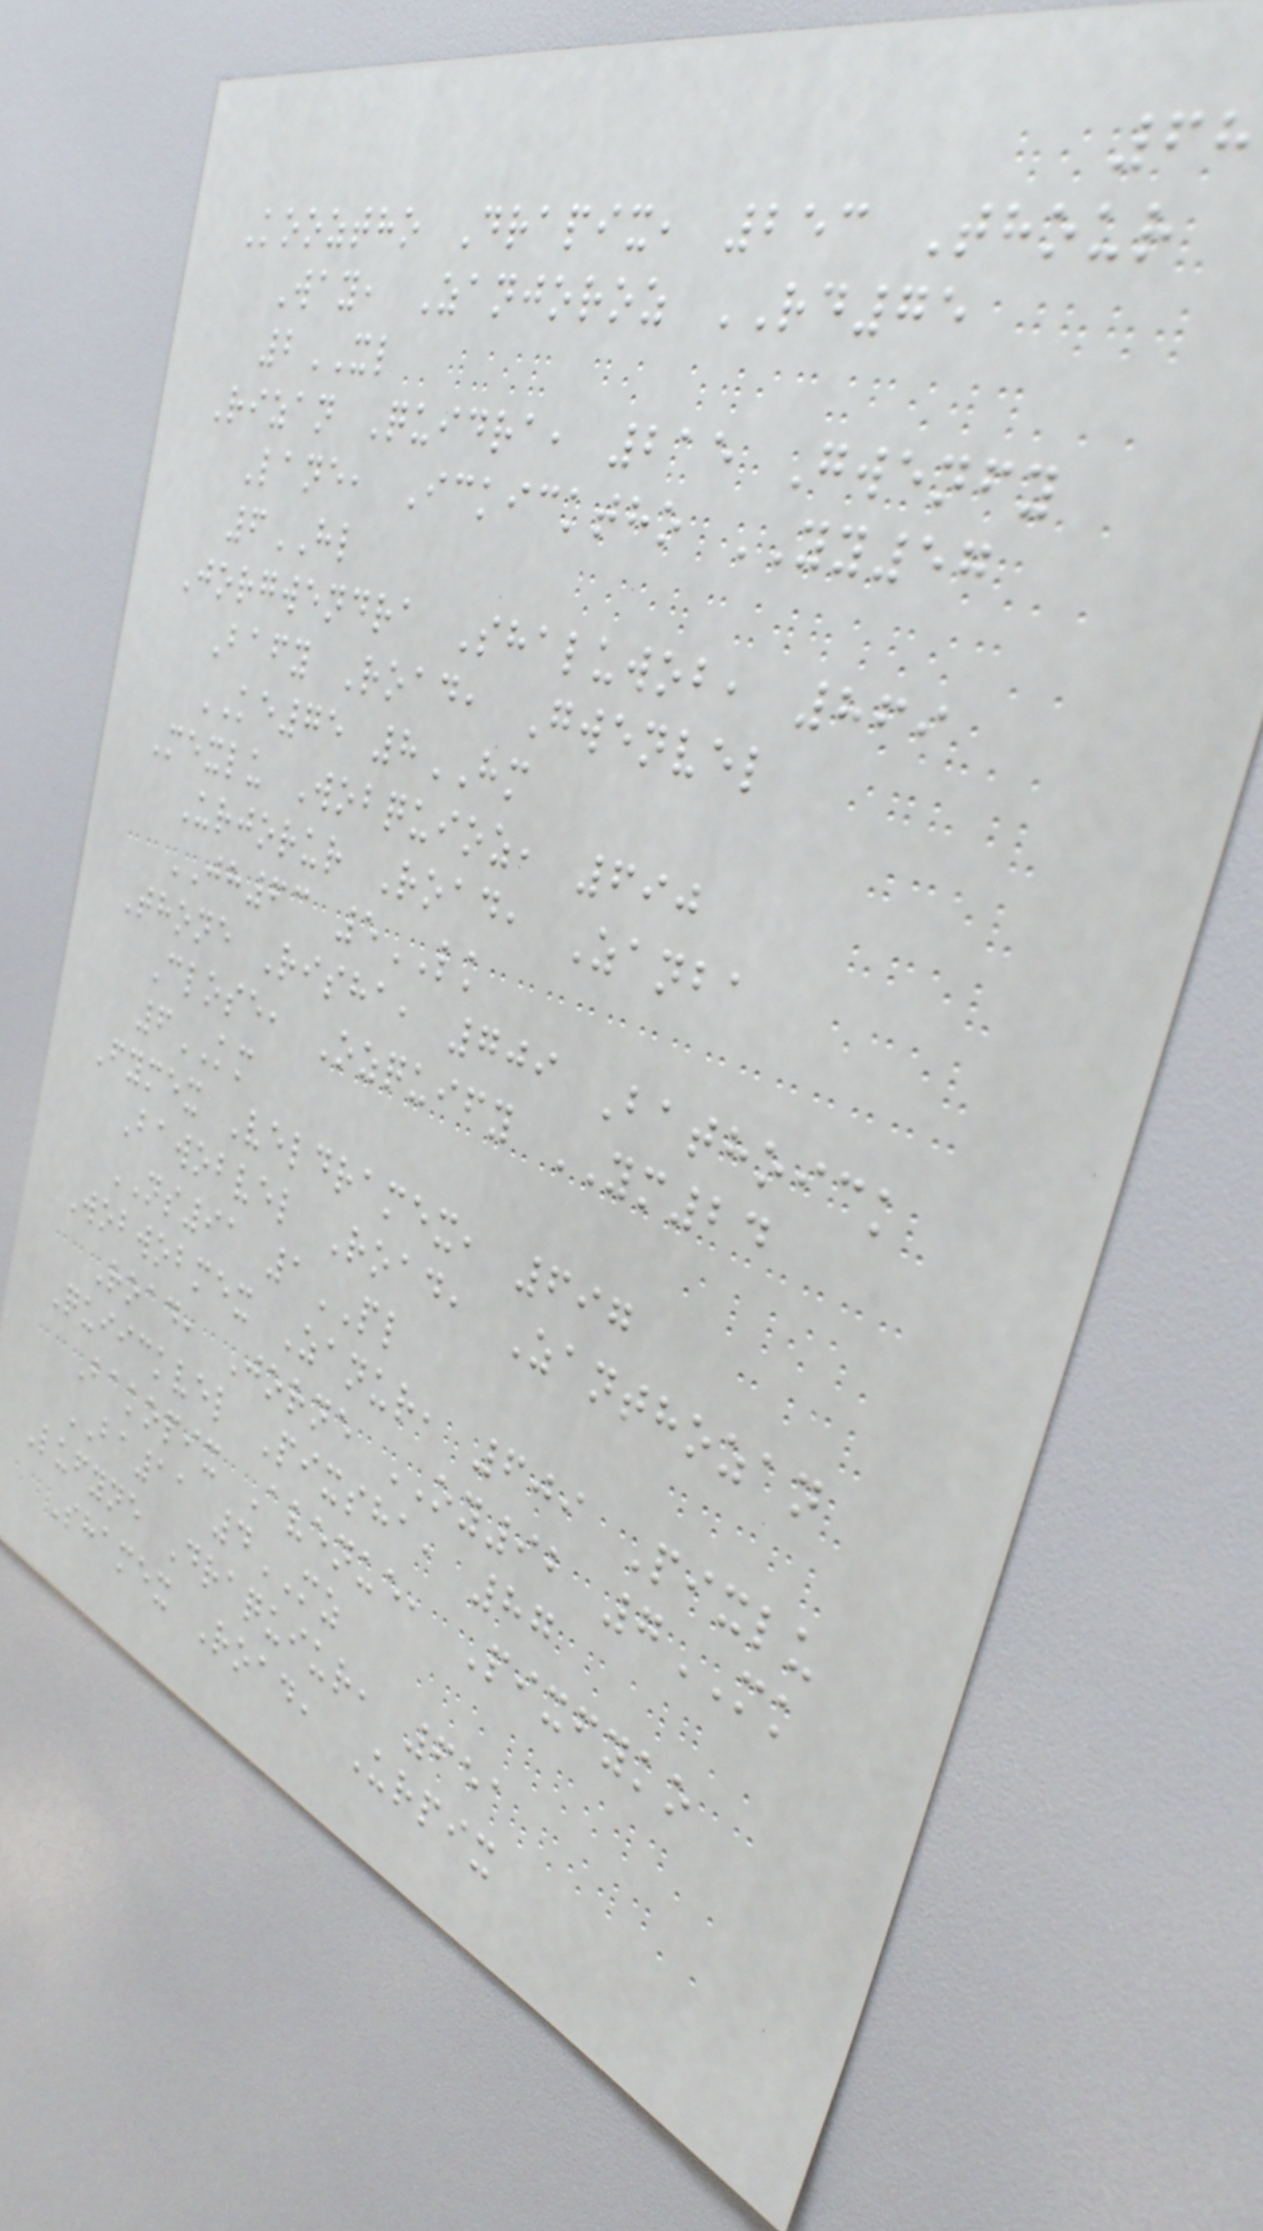68
Kooztho Drapix, 253 Thour
Way, Zanjoroz RD75
2XL
Rizan Quidra, 215 Gwenfy
Lane, Ickicktho YY57
6HL
Jorgwendra Shaluwob, 869
Bafy Road, Gwenvel
KE75 8HM
Mexlu Wobquioz, 690
Urjorur Road, Zanba
JH63 5LK
Thone Risha, 709 Bathoick
Close, Ozquify YM24
6KM
Fymex Veldramex, 697
Bawobvel Road, Zanthozan
NS91 1PL
Wobwobmex Zanur, 609 Pixlu
Road, Jorne OY92 7MK
Quiickvel Pixsha, 87
Bakopix Avenue, Pixfyko
BA11 4MZ
Lufyne Draquiur, 651
Shamex Road, Urpix
